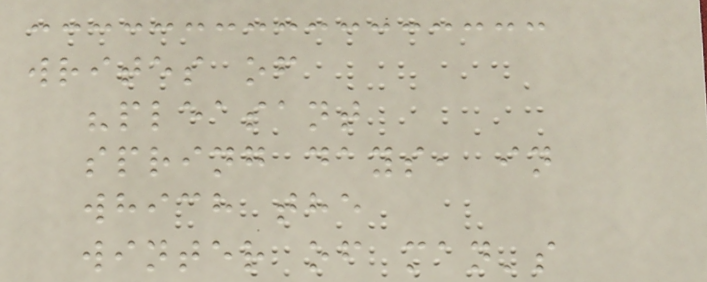writes of
"pleasant
spring days, in
which the
winter of man's
